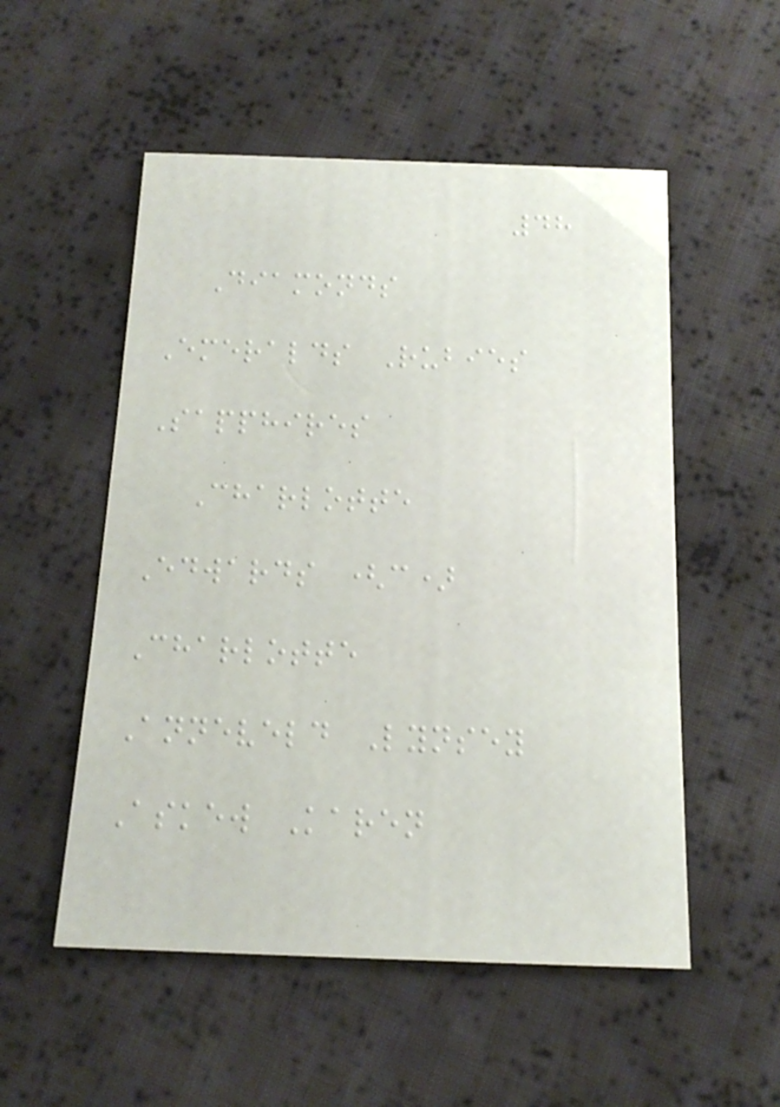48
Diamonds
Emeralds Rubies
Sapphires
Charlotte
Edwards (c)
Charlotte
Anneveld Lynsey
Askew Karen
